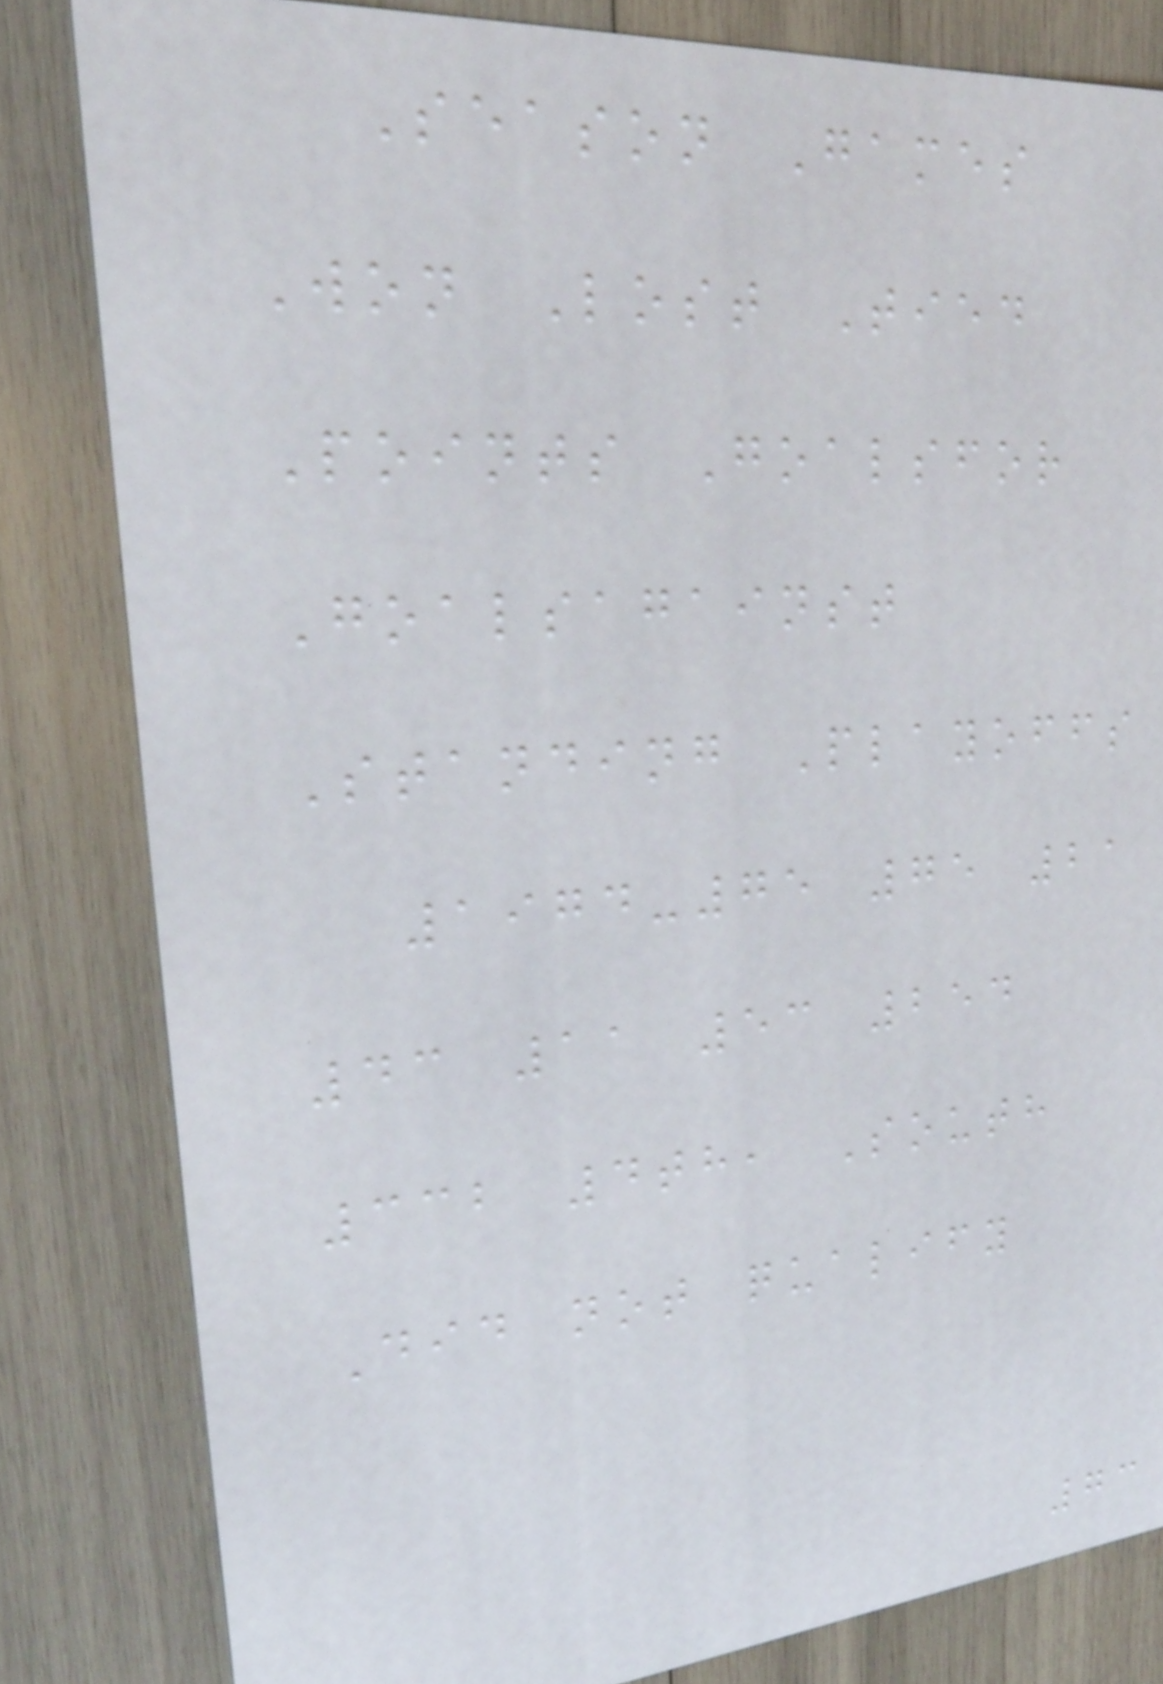Season Games
Won Lost Tied
Points Goalsfor
Goalsagainst
Standing Playoffs
1974-75 75 21
43 11 53 254
332 4th, South
Did not qualify
73
